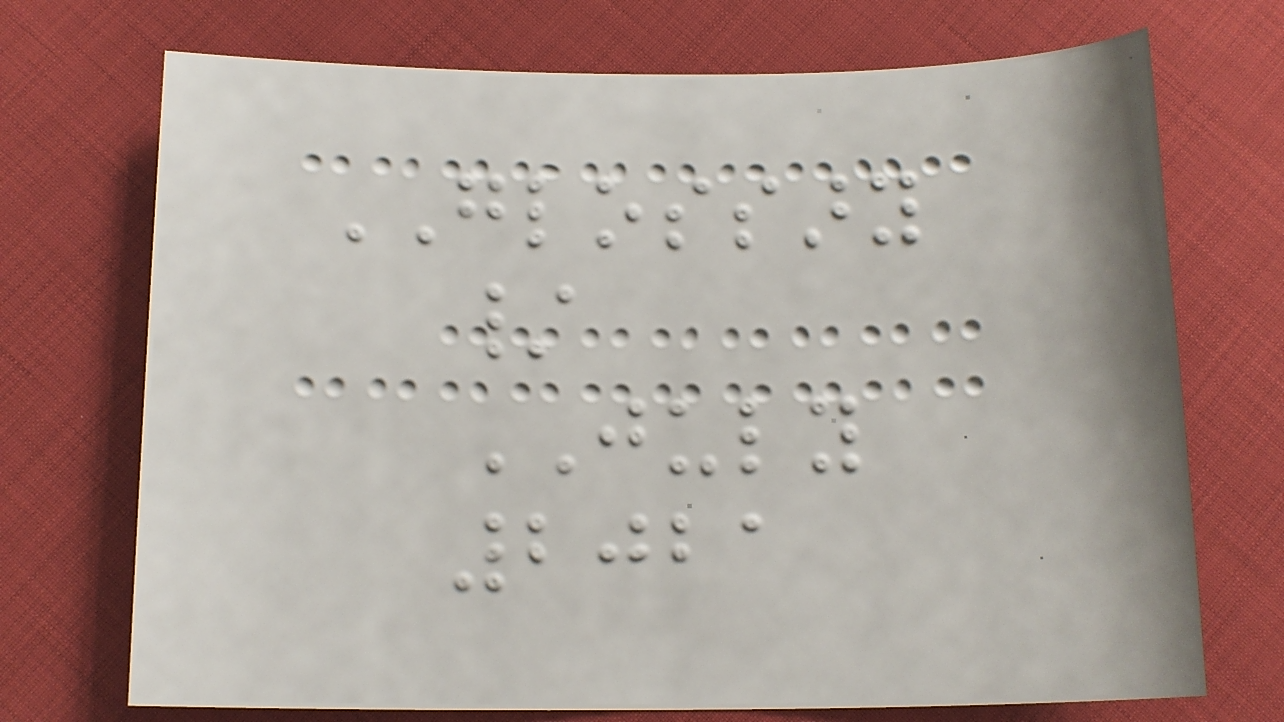GLOSSARY
/
JULY
2021
